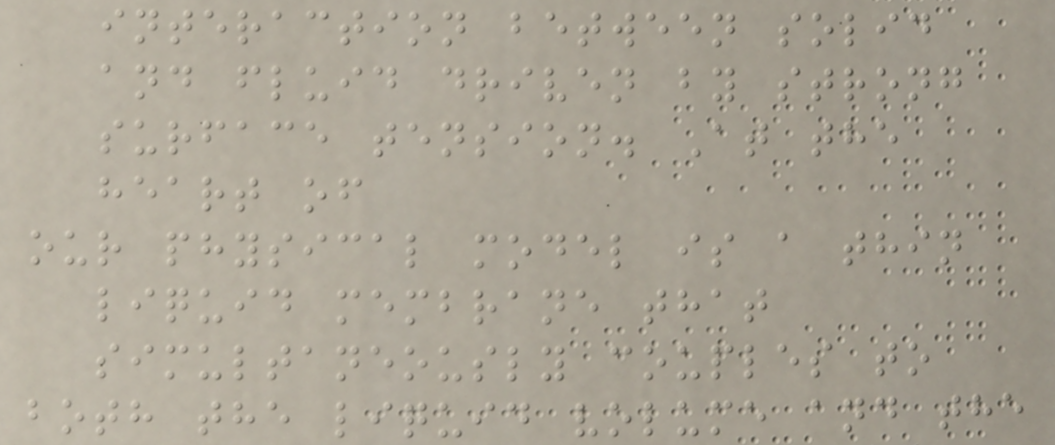interaction between solid
and fluid driven by strong
surface tension. At the
heart of
our physical model is a thin
liquid membrane that
simultaneously couples to
both the liquid volume and the
